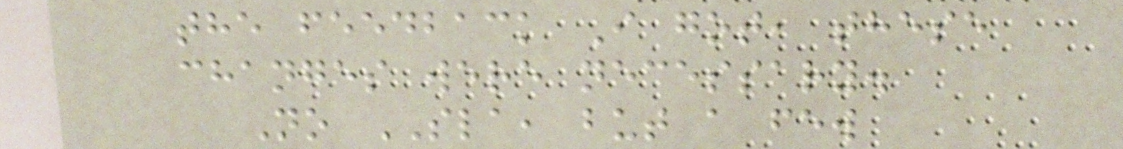the feedback I got, these
changes were necessary.
No SLA, but a few
